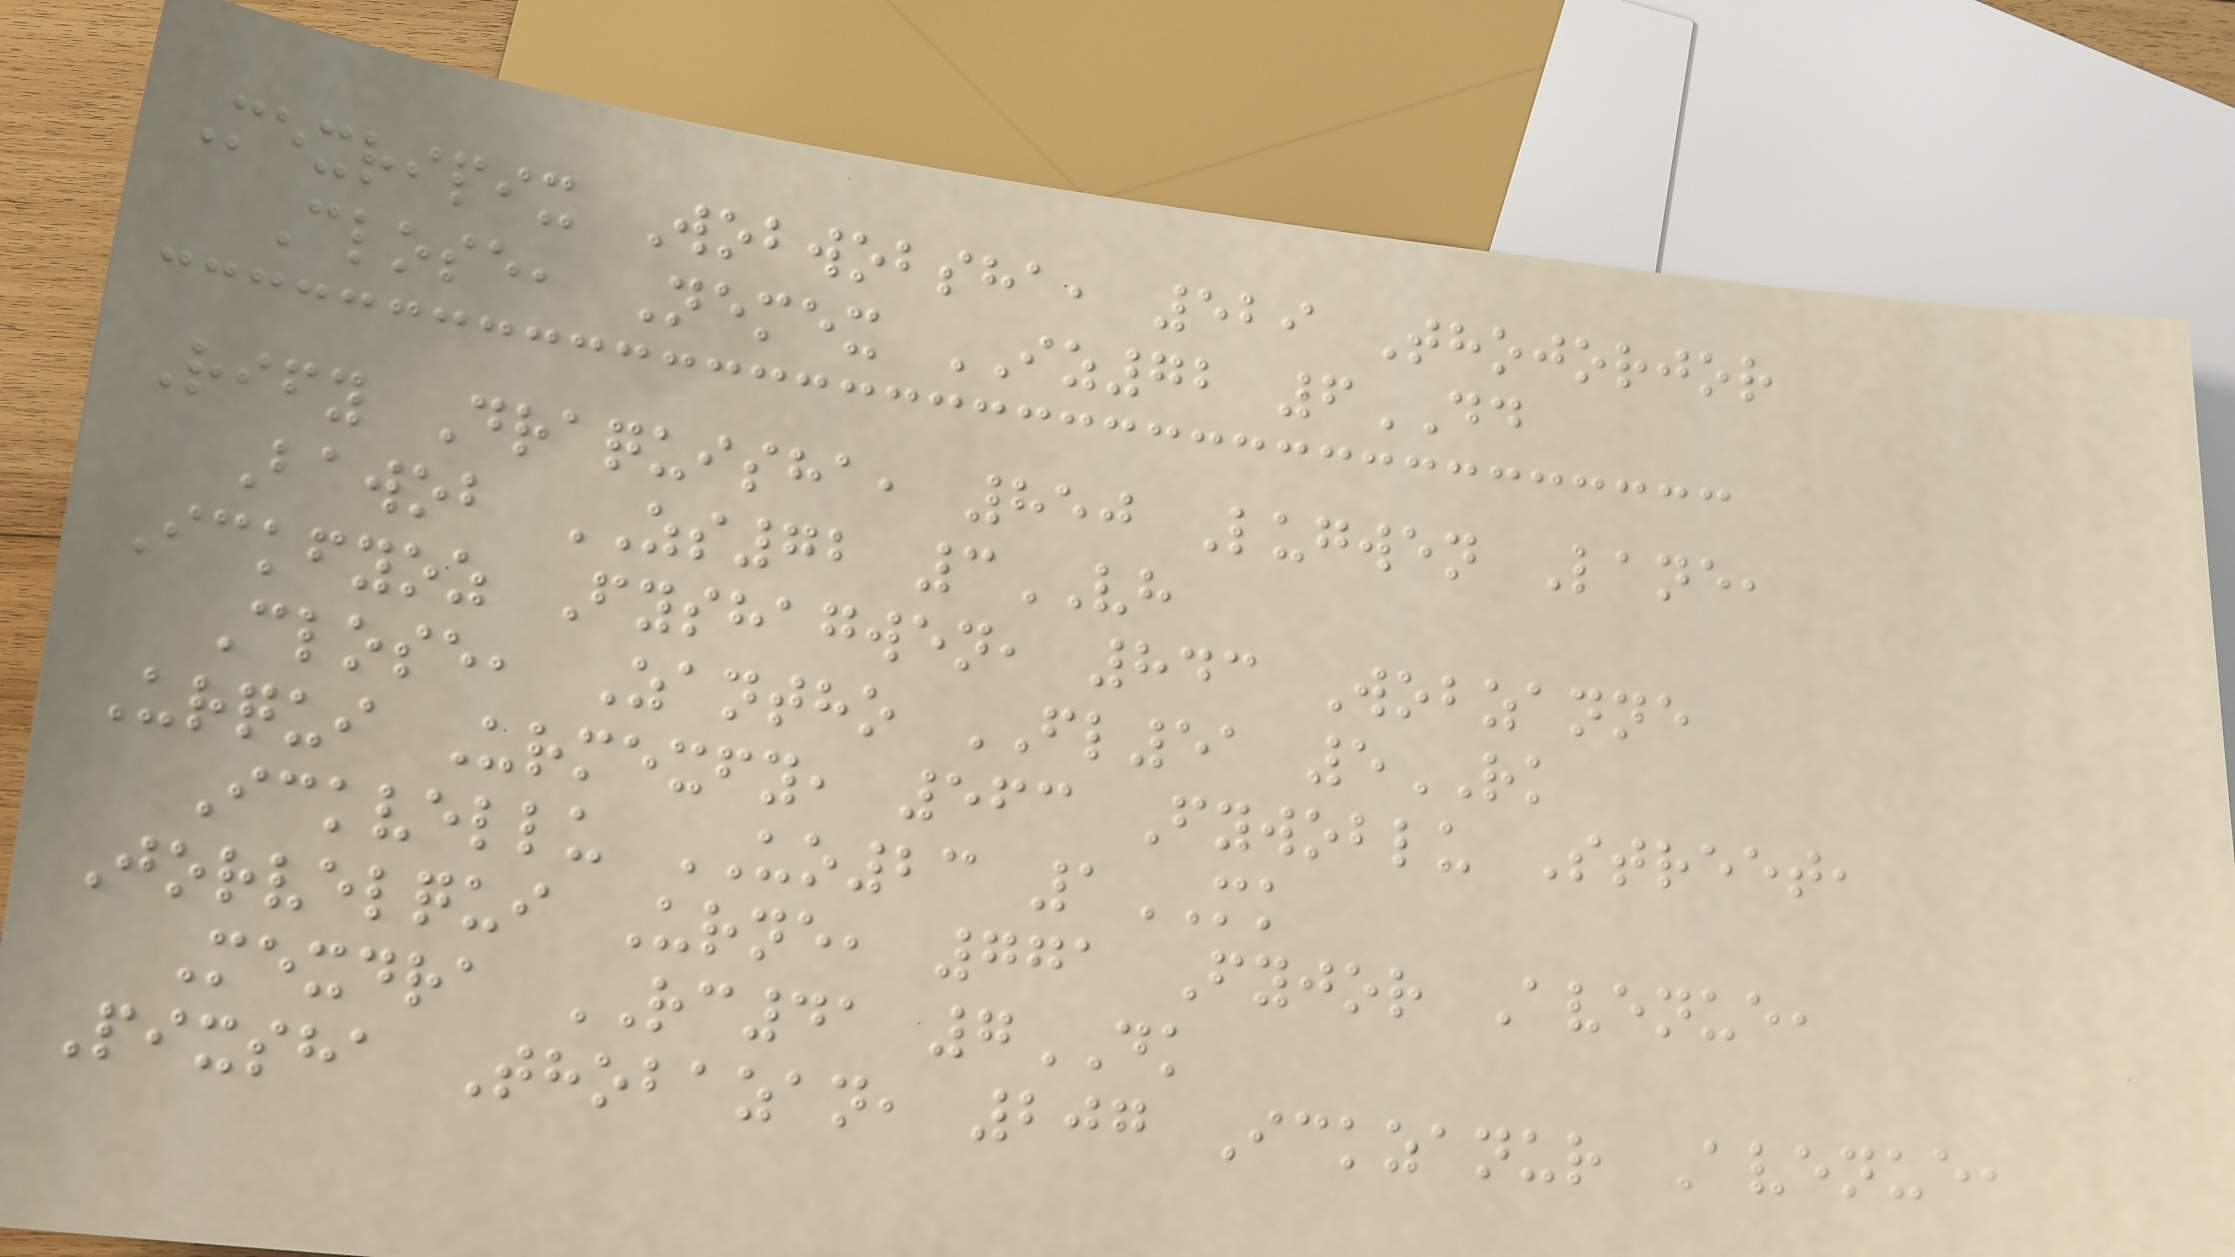Mexripix Wobwobsha, 529 Thojorjor
Close, Nemex IZ72 6DD
Rify Draquisha, 850 Lugwen Lane,
Bawob ZS72 3VH
Ickfyoz Fyshagwen, 843 Wobzanne
Close, Zantho FL51 5RK
Urqui Urmexfy, 563 Fywoblu Street,
Ickvellu UO23 1MK
Jorvelqui Urne, 771 Fyjor Avenue,
Mexdra RC41 7DK
Pixsha Thobazan, 207 Ickzanur Avenue,
